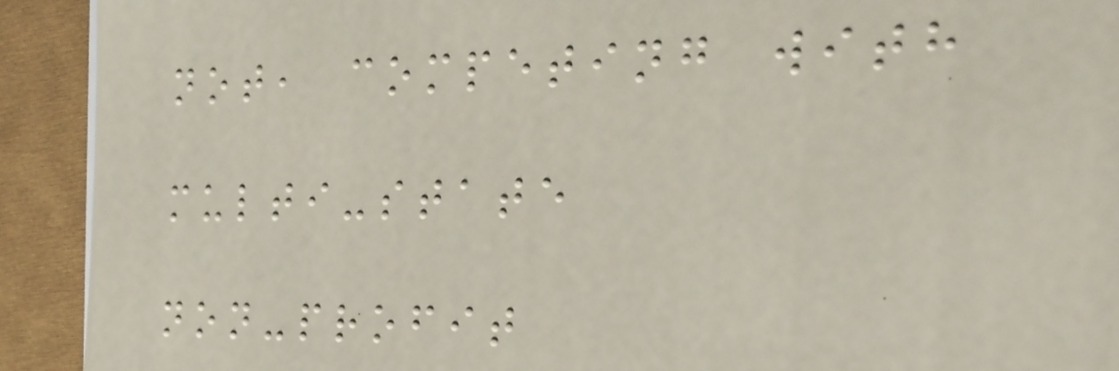not, competing with
multi-state
non-profit
